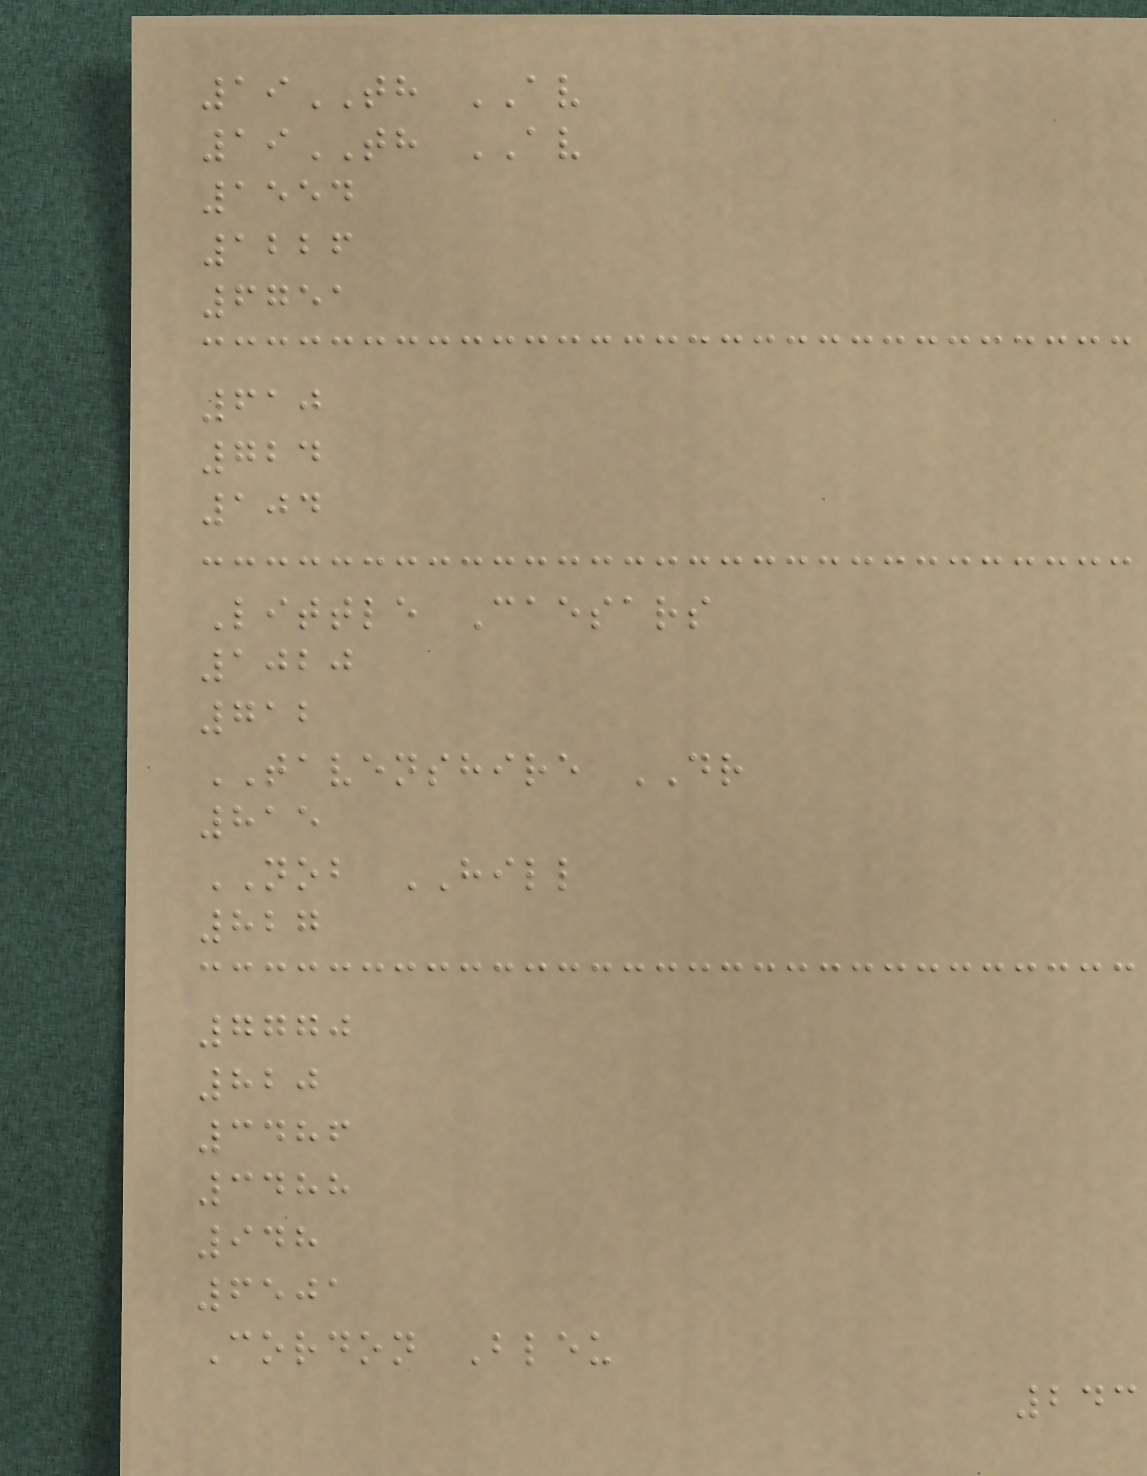19TH AV
19TH AV
1554
1226
6751
610
724
104
Little Caesars
1020
712
TAVENSHIRE DR
815
NOB HILL
827
7770
820
3486
3488
948
6501
Cordon Bleu
243
